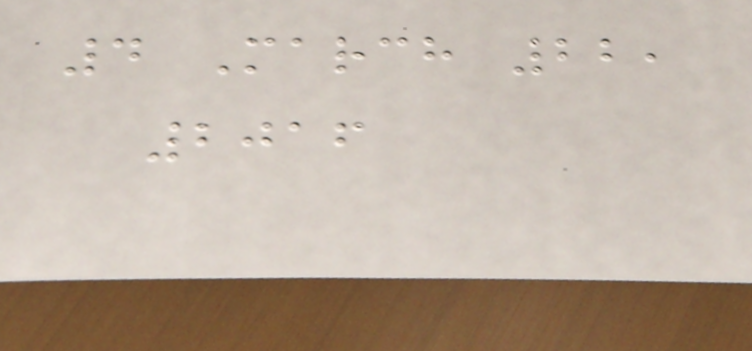4 March 22,
2016
